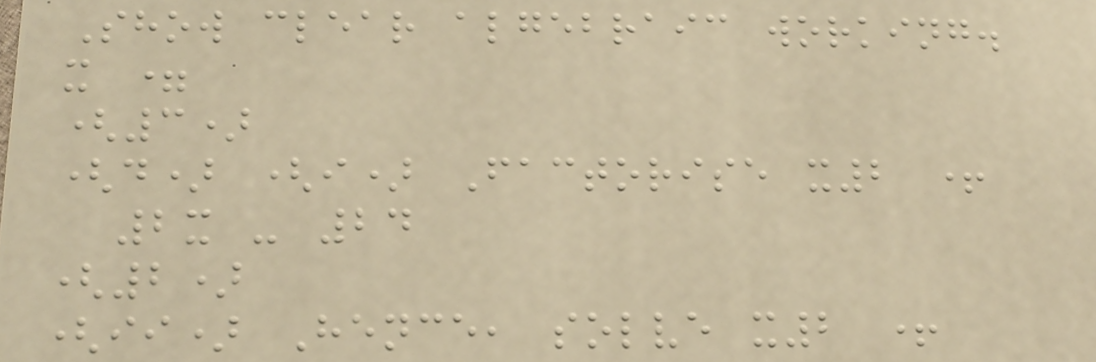Show clear algebraic working.
x =
(3)
(d) (i) Factorise x2 +
2x - 24
(2)
(ii) Hence, solve x2 +
